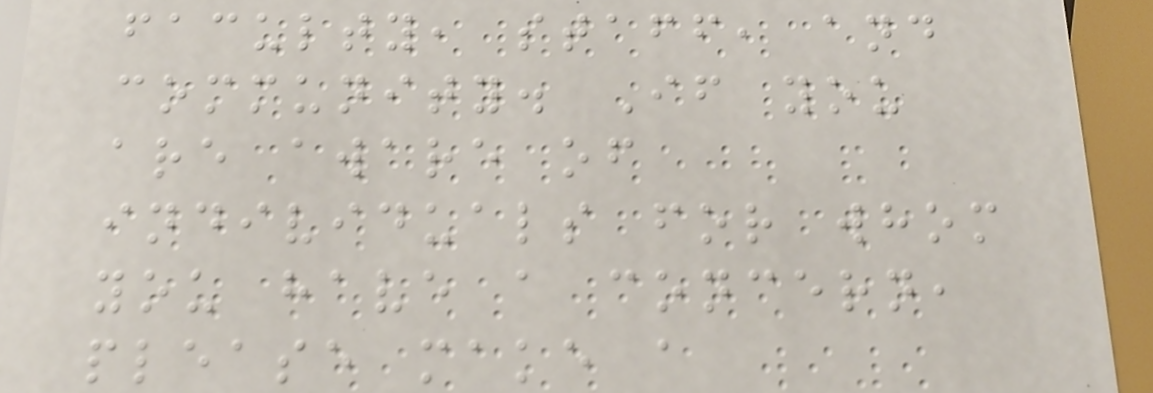faculty, staff, and
community. If you
are aware of
individuals for whom
you have a concern,
please make a
